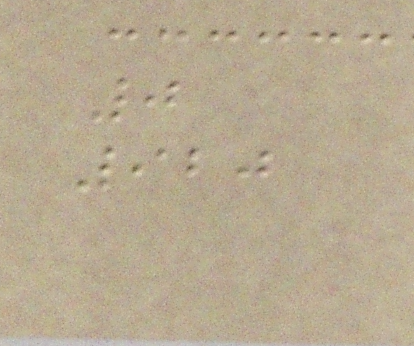0
920
